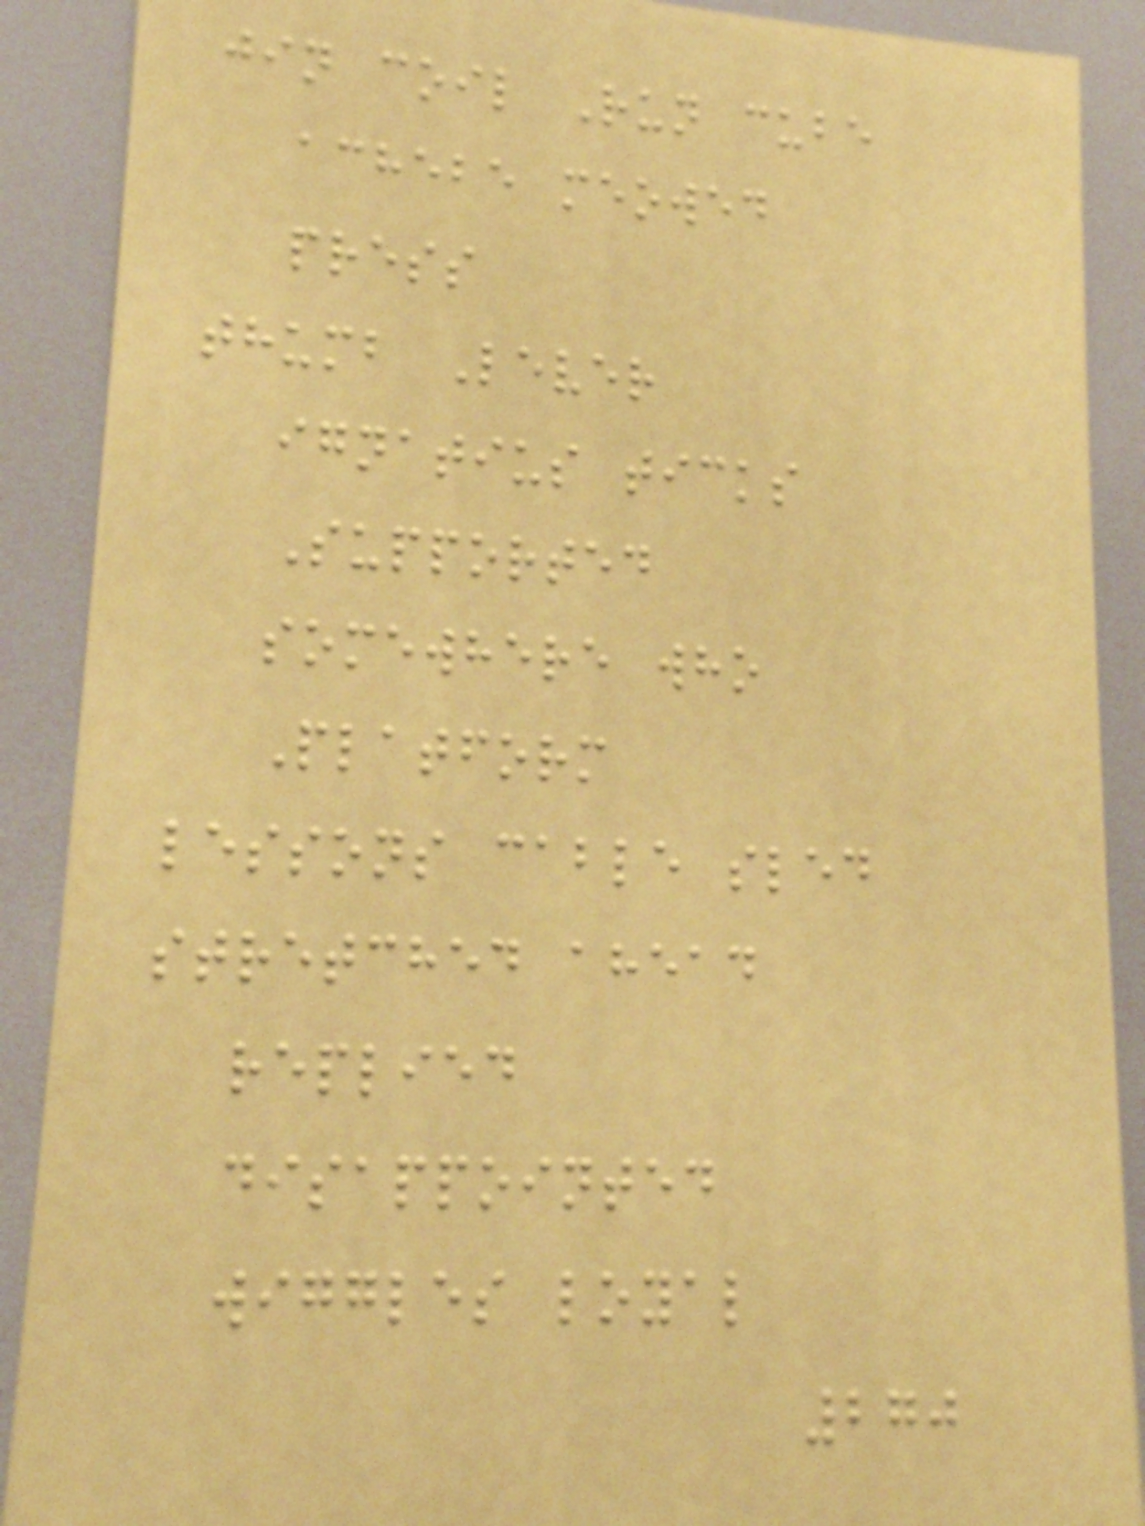jin coil Run cube
achebe meowed
press
thumb Lever
ignatius ticks
Supported
somewhere who
Platform
lessons cable sled
stretched ahead
replied
disappointed
wiggles loyal
270
